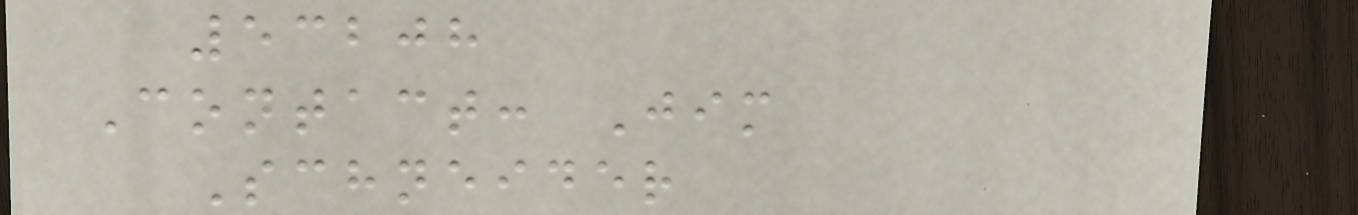53208
Contact: Jim
Schneider
